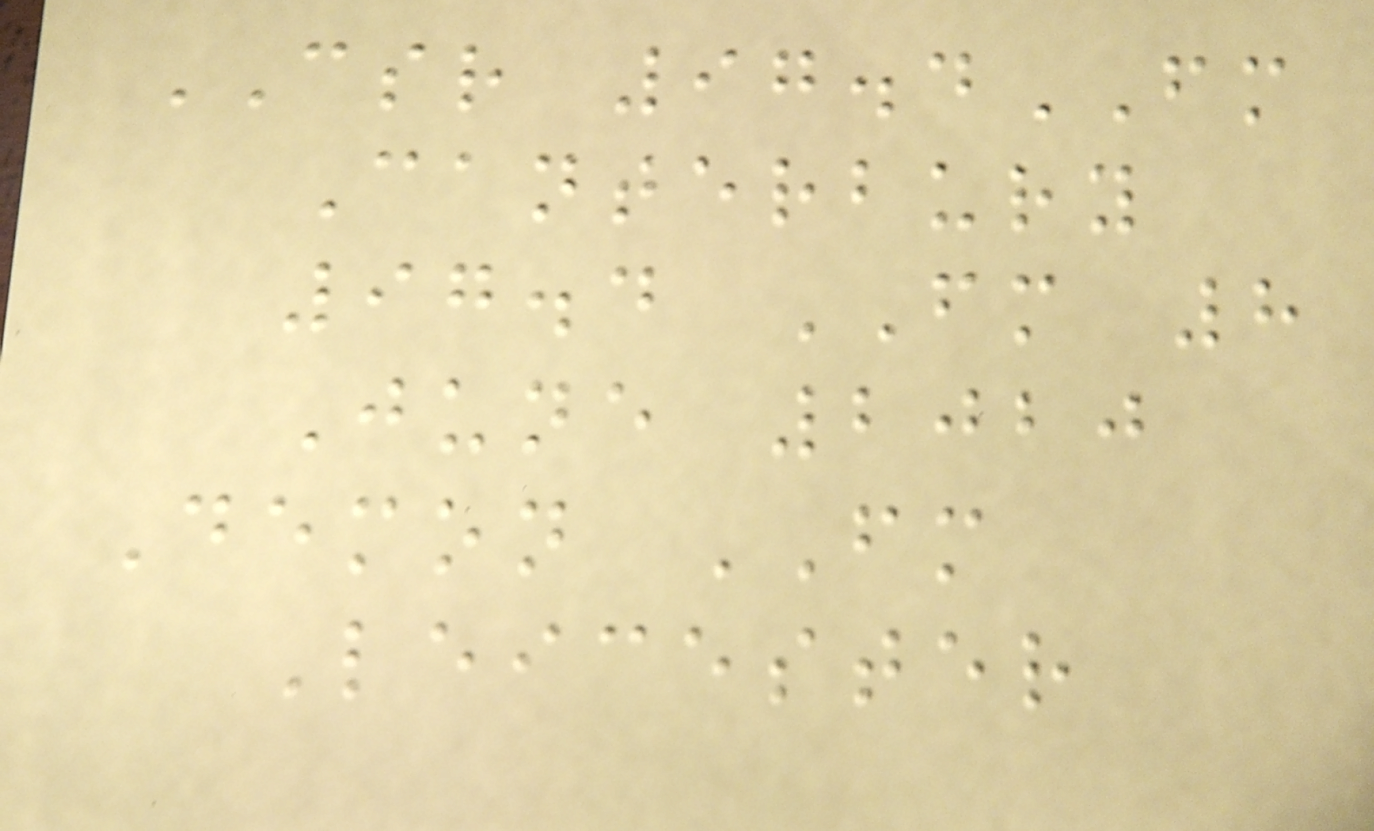CSR 97.4FM
Canterbury
97.4 FM 8
June 2020
Demon FM
Leicester
